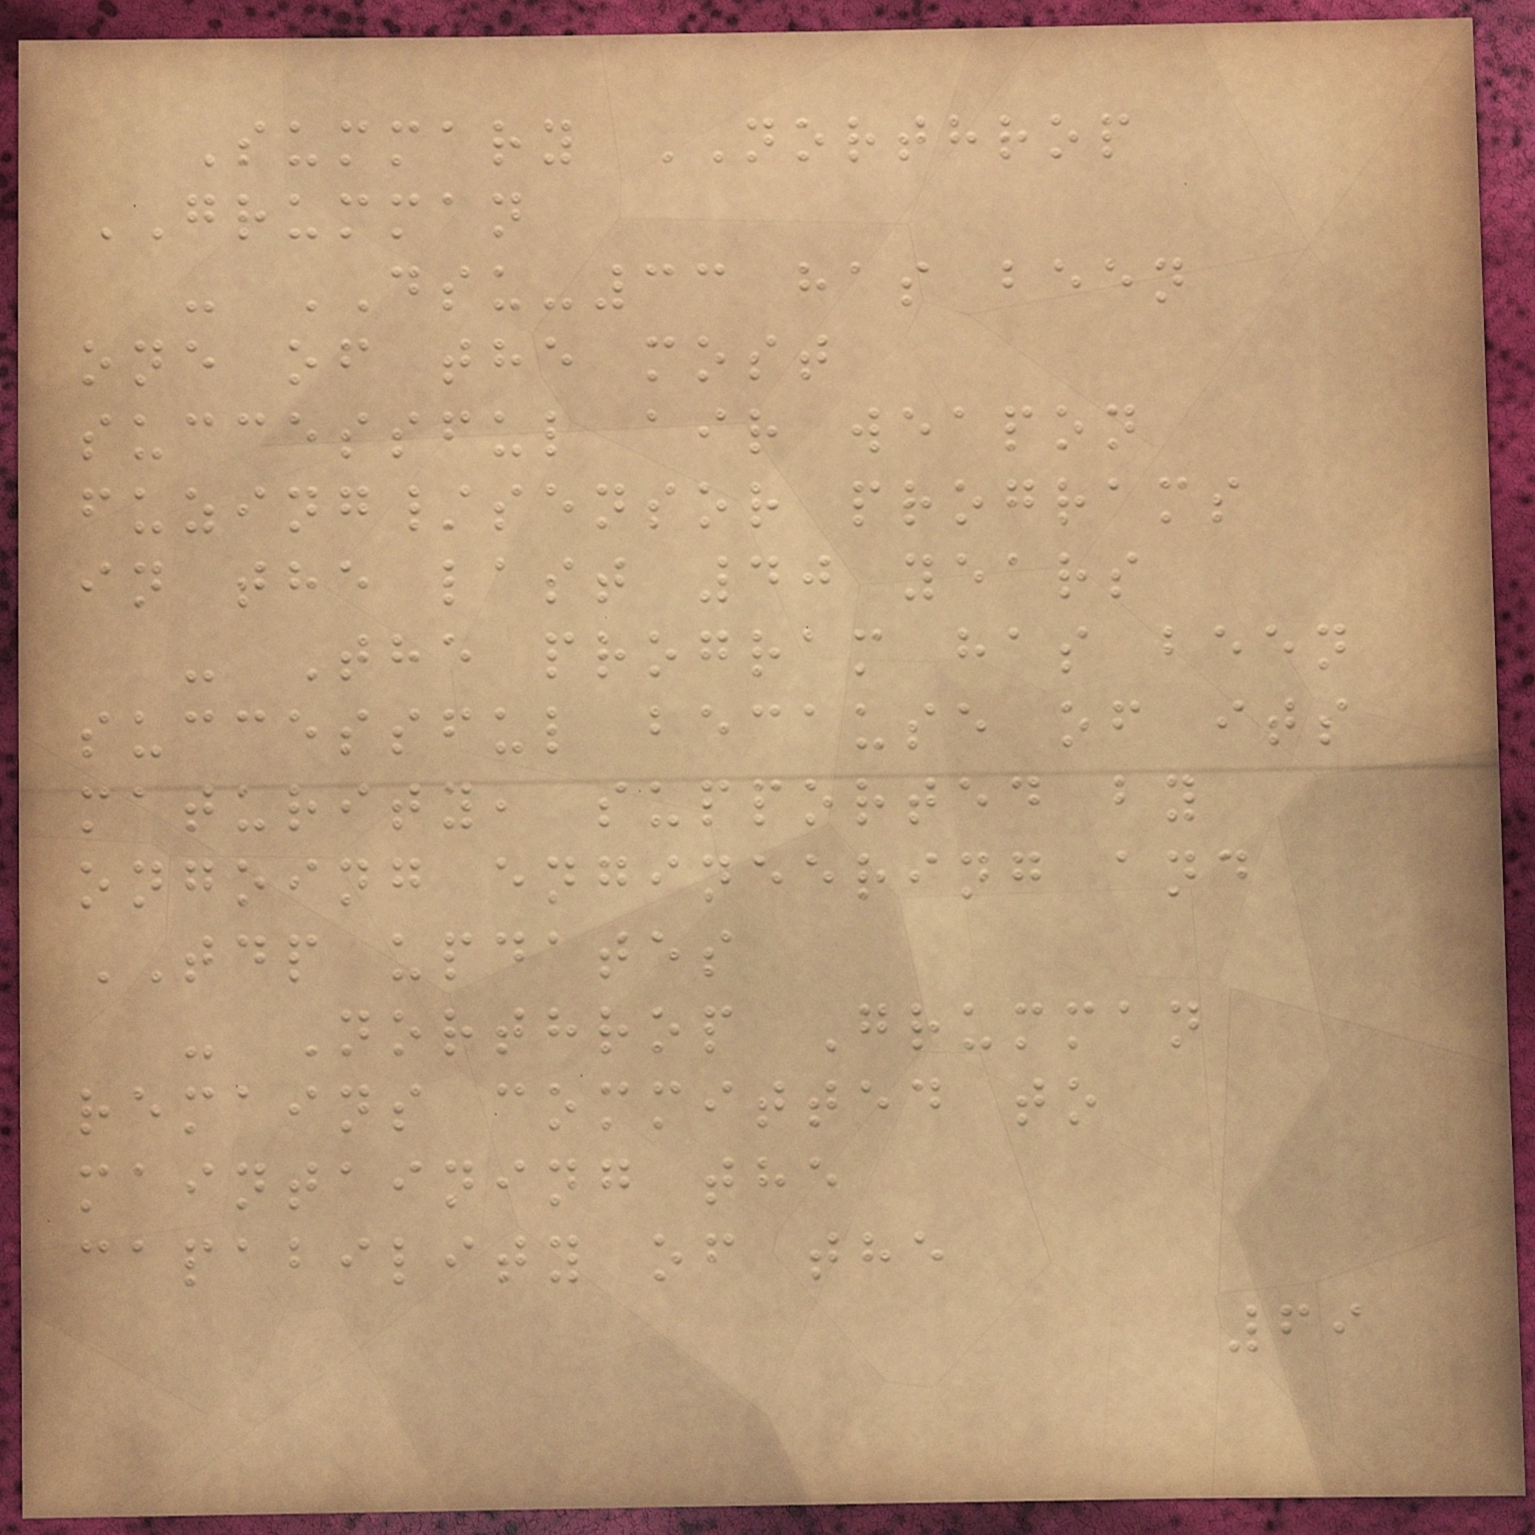Summary NORTHROP
GRUMMAN
- DSU-33 has been
one of the most
successful air weapon
fuzing/sensor programs
in the last 40 years
- The program has been
successful because of its
maturity, supported by
ongoing engineering and
TDP updates
- Northrop Grumman
remains committed to
maintaining the
capability of the
69
